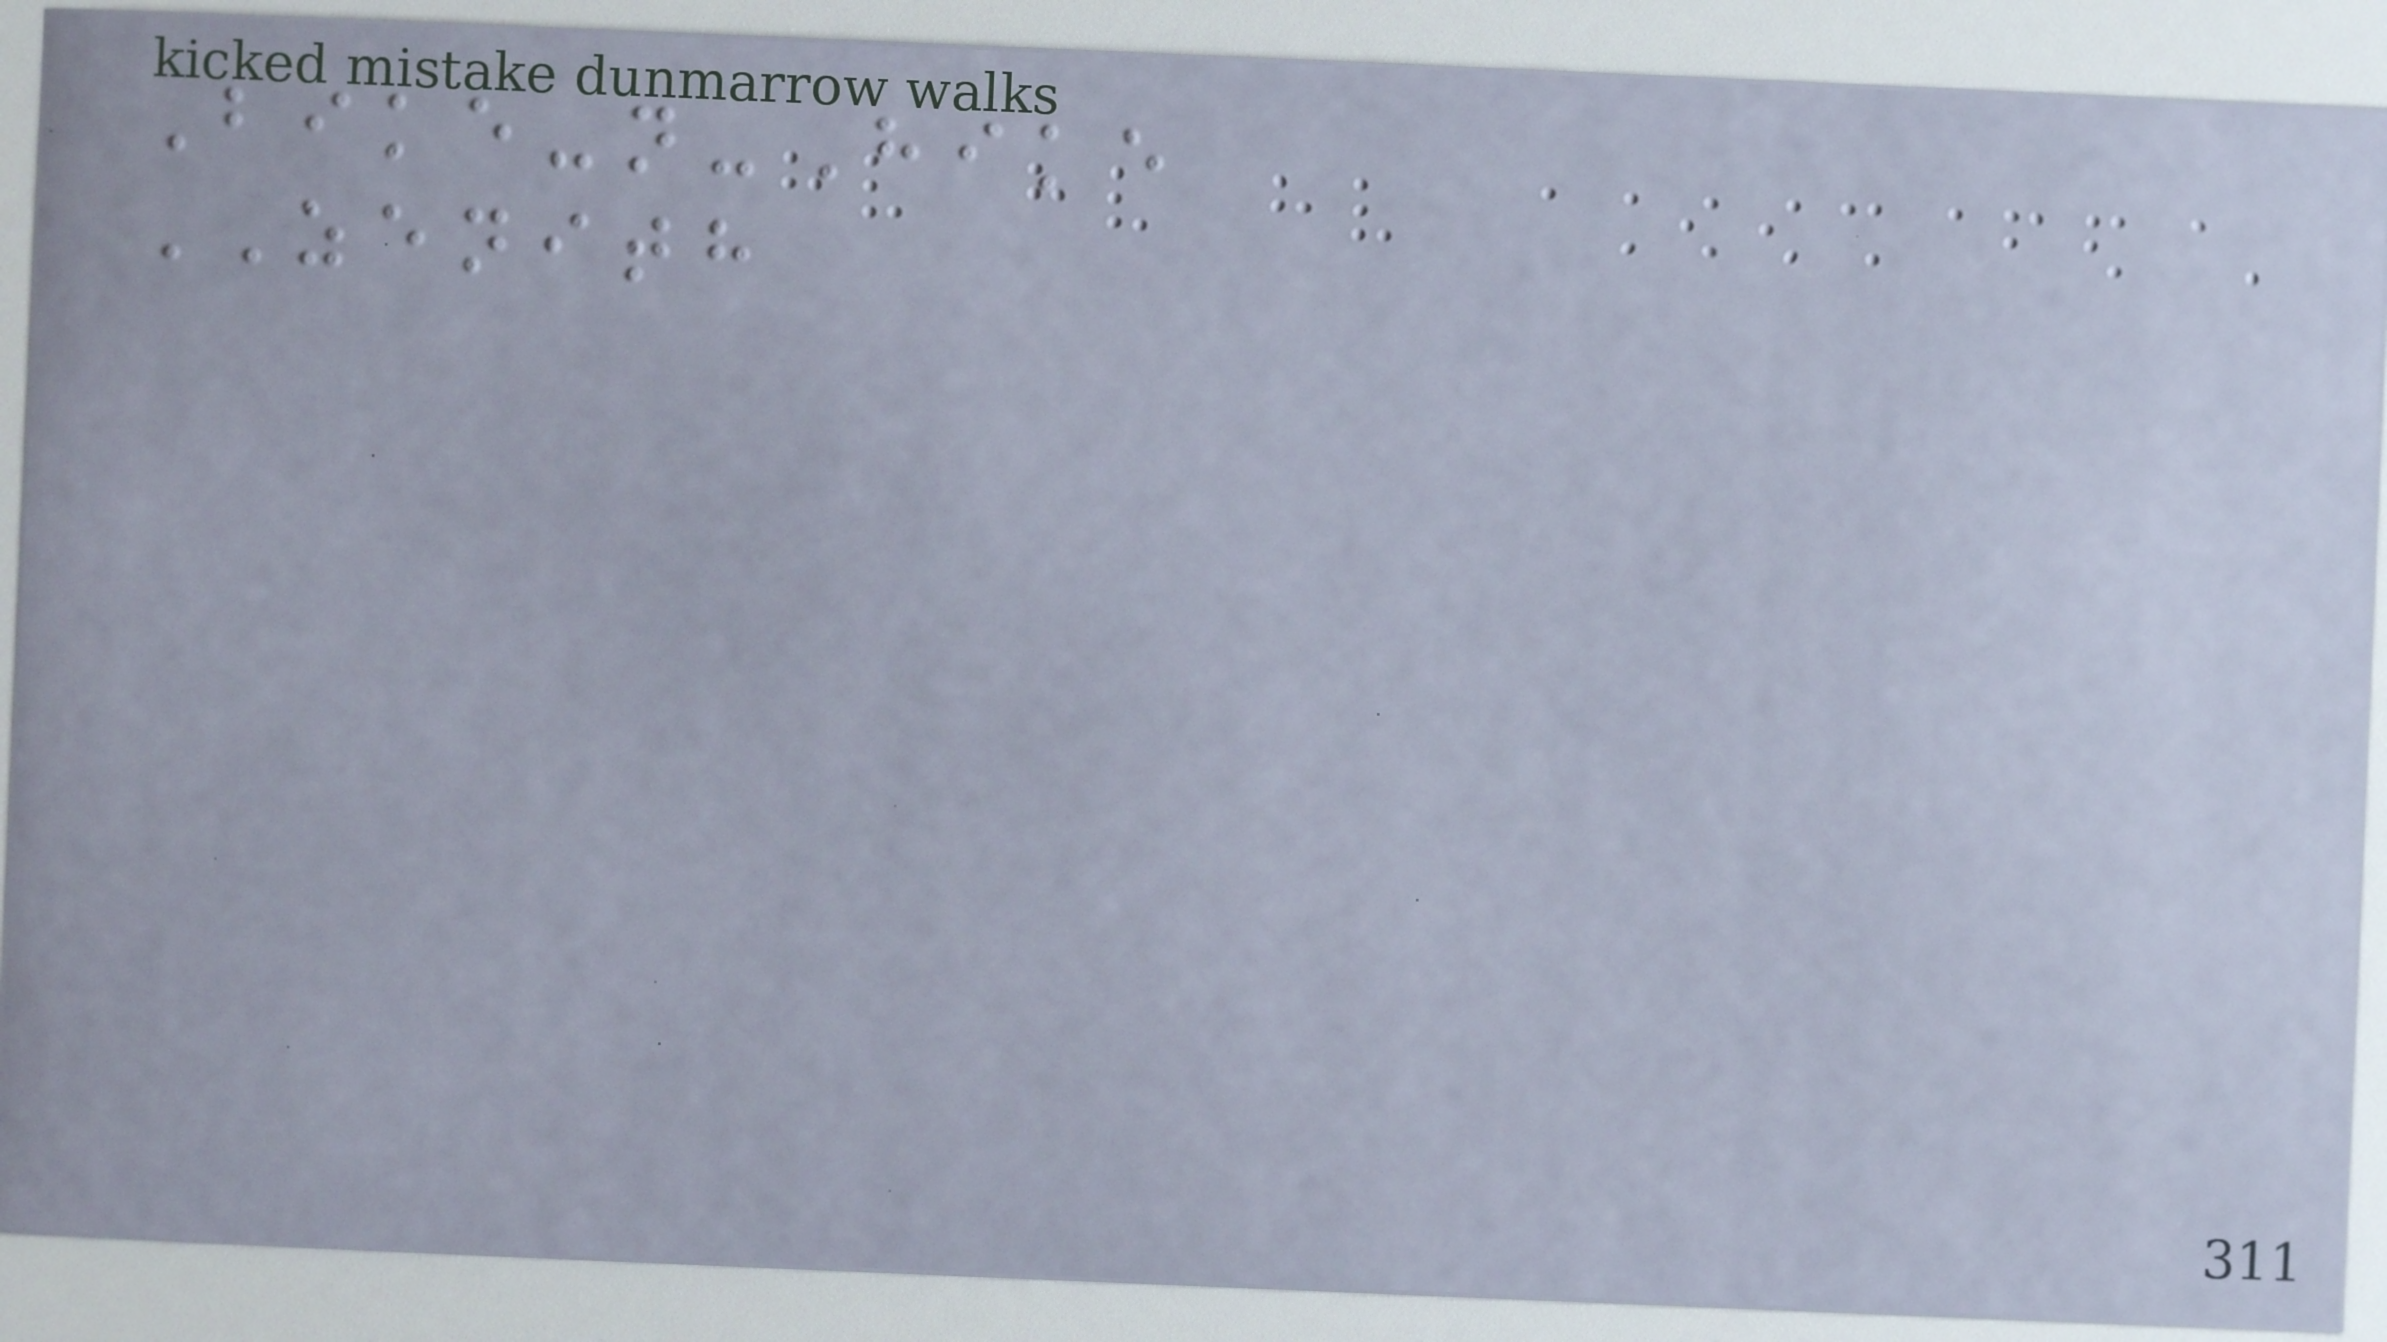Bike-n-Hike
ZENITH
